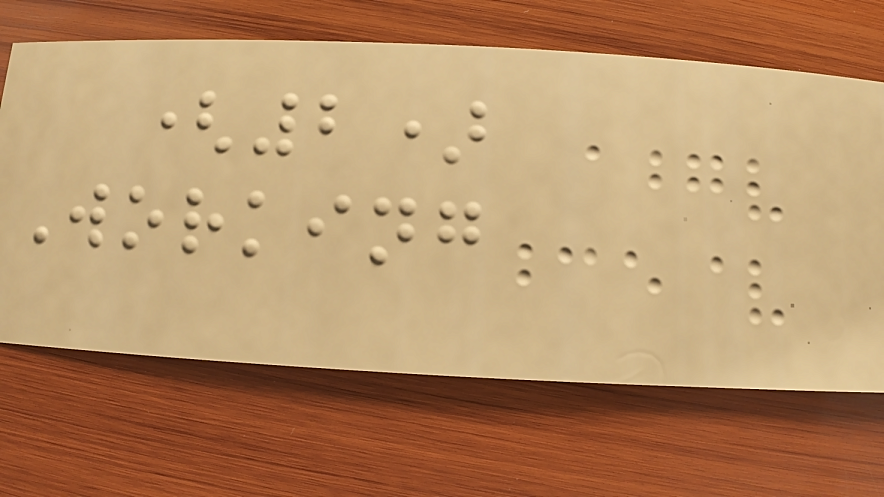(2)
Working
